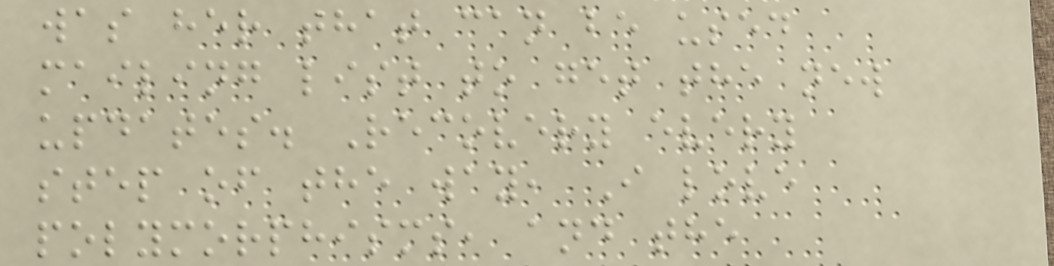was her that can be used
mailing list to get the new
updates. Recovery every
step of the way, I love
polymorphisms, and the
